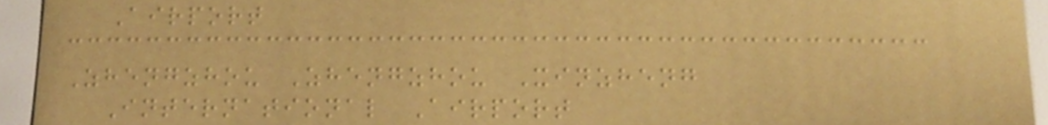Airport
Zhengzhou Zhengzhou Xinzheng
International Airport
